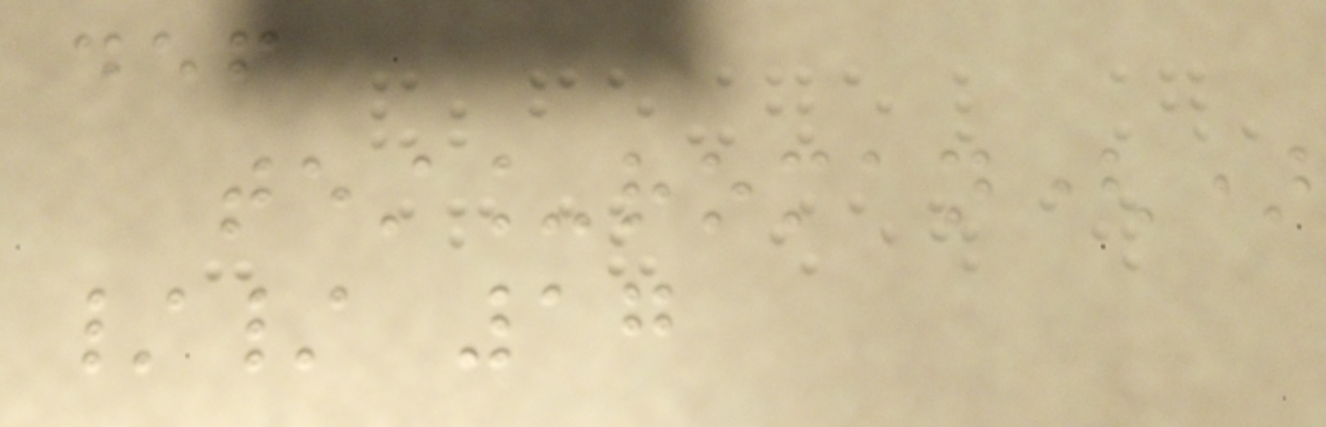def
test_roman()
// 17
